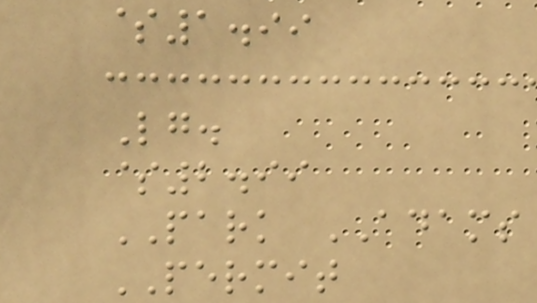$1.99
Lg.
$2.99
PARK ADAMS
PERMIT
